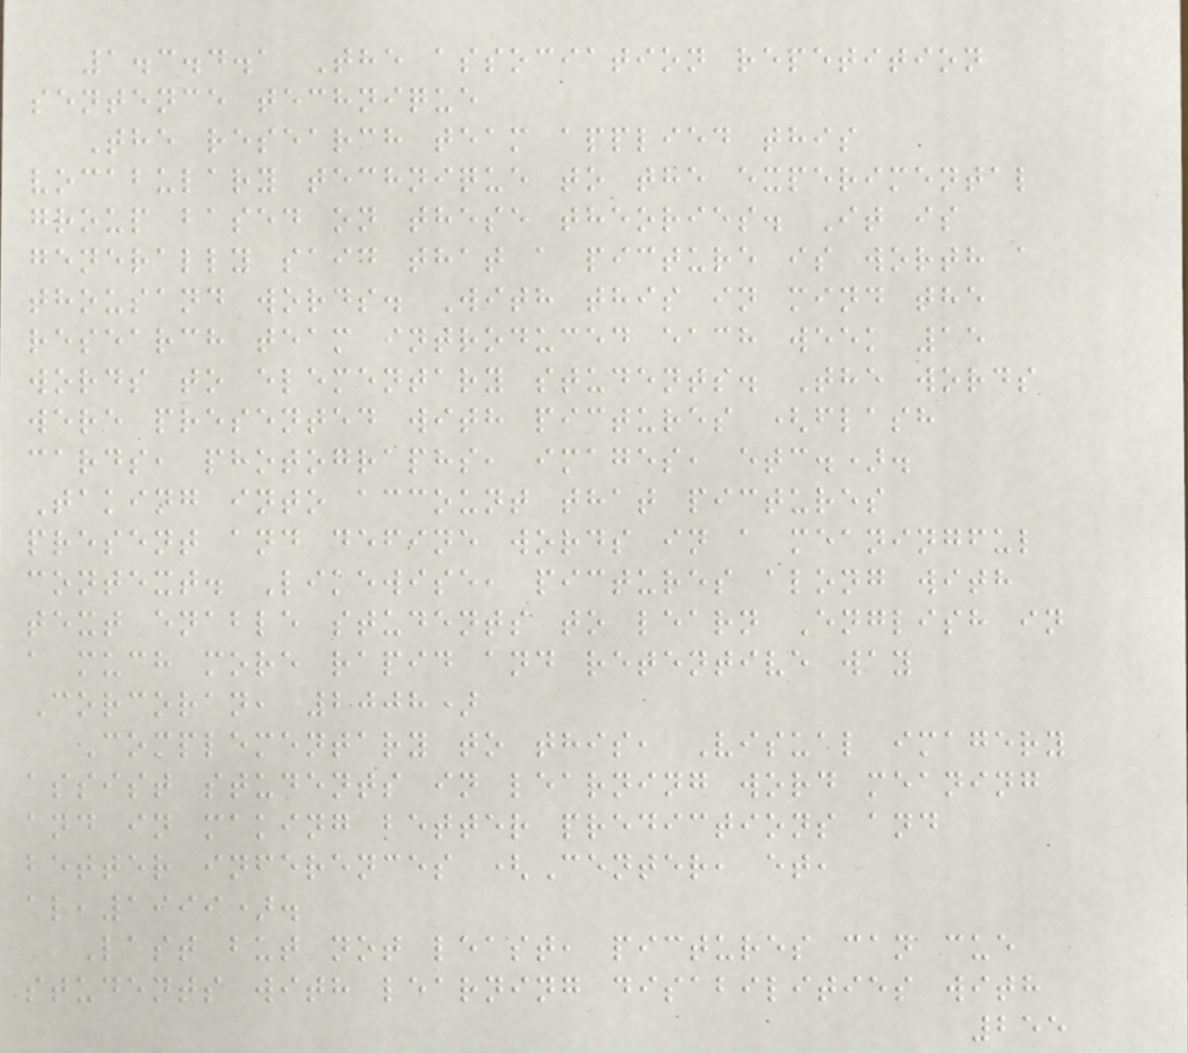1.3.4.1 The association repetition
sentence technique
The research team applied this
vocabulary technique to the experimental
group based on these theories. It is
generally said that a picture is worth a
thousand words. With this in mind the
research team introduced each week 15
words to elementary students. The words
were presented with pictures (flash
cards, photographs, images, etc.).
Taking into account that pictures
present and define words in a meaningful
context. Likewise, pictures along with
text enable students to learn English in
a much more rapid and retentive way
Corcoran, 2008)
Complementary to this, Visual imagery
assist students in learning word meaning
and in making better predictions and
better inferences (Center, et,
al,1999).
Last but not least, pictures can cue
students with learning disabilities with
255
